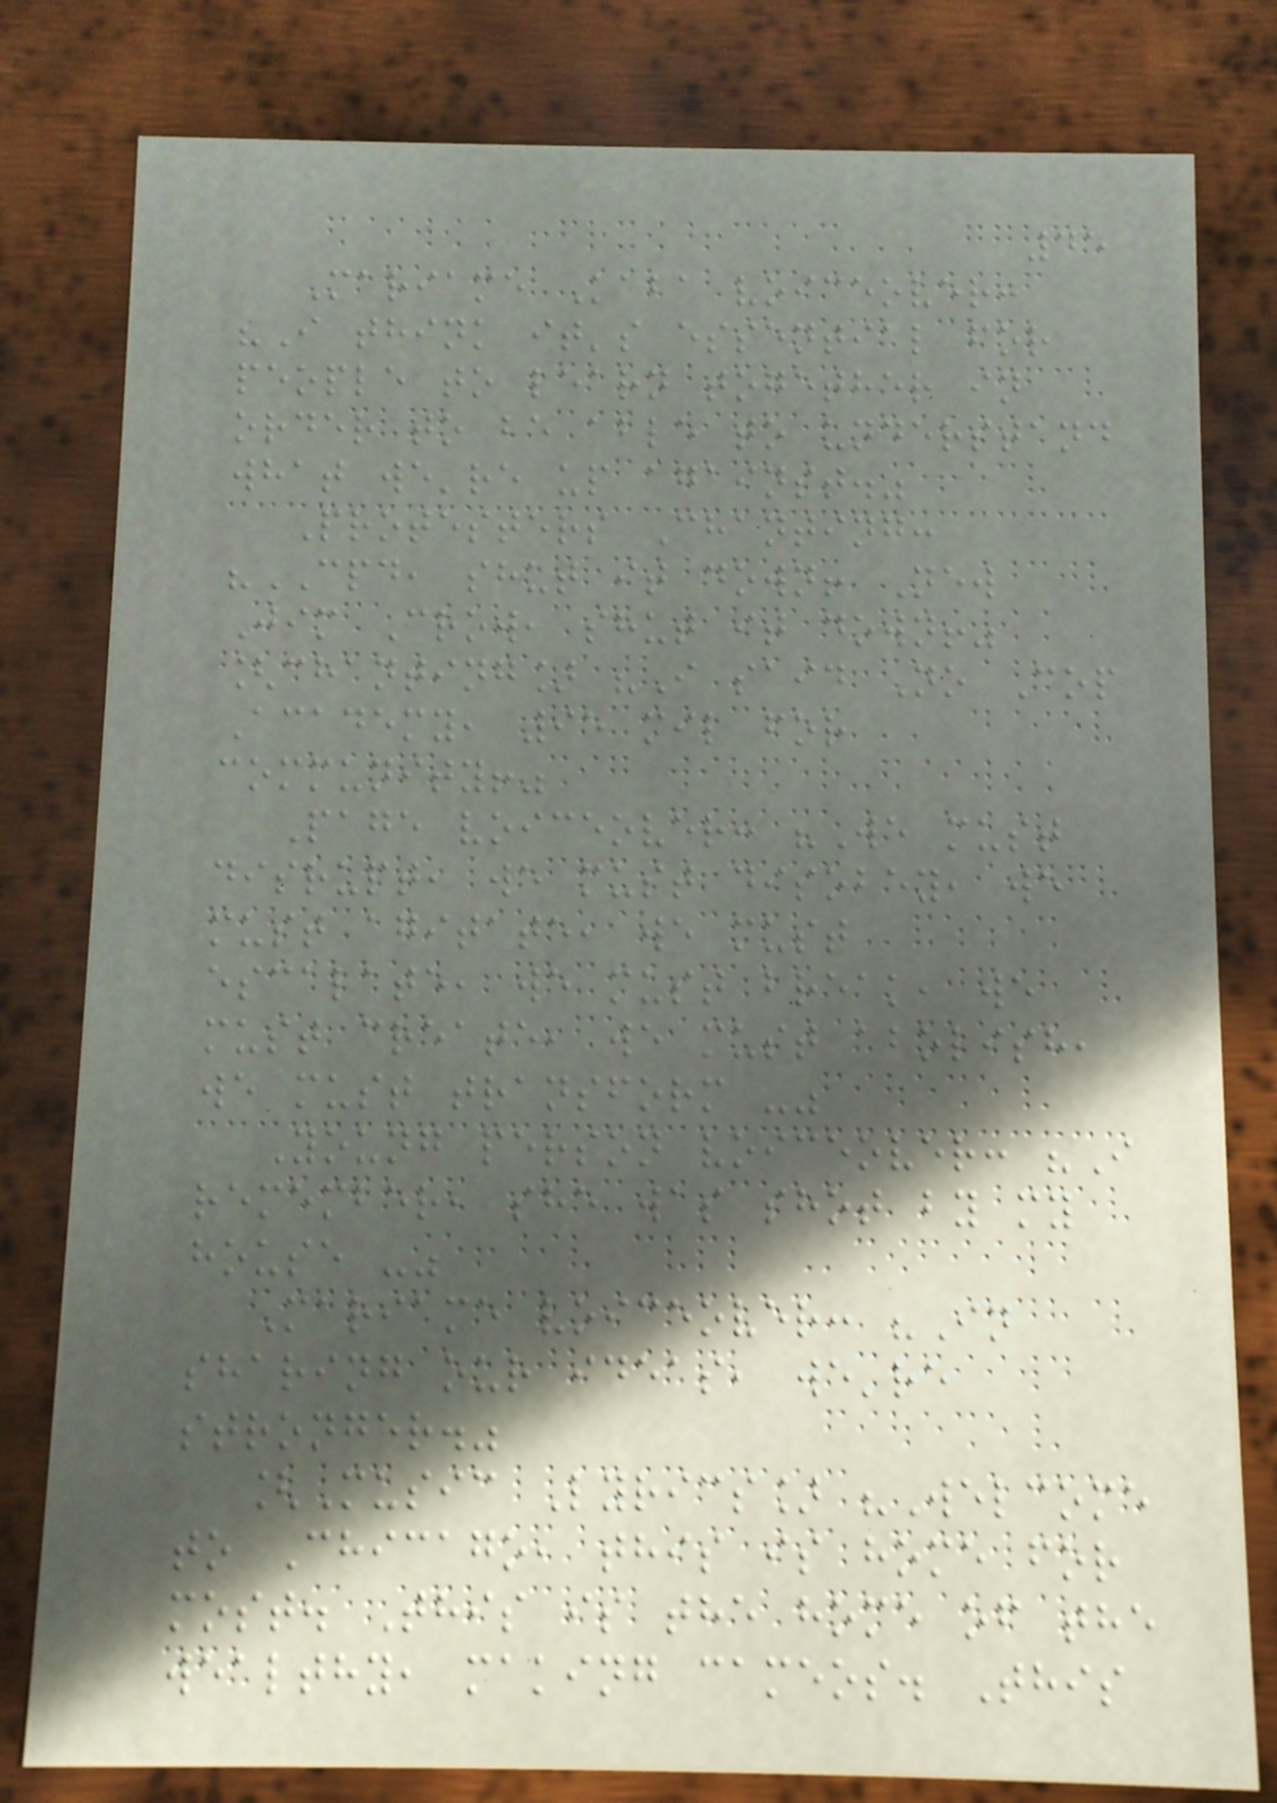45
Mariame Kaba voiceover:
"I think it's essential for
people to learn together in
order to be able to understand
what we're up against."
Protesters Chanting:
"CPD, shut it down! New
Jim Crow, shut it down!"
[chanting] "I said No Cop
Academy, 95 mil for
community!"
Page voiceover: "We must
disrupt, we must disobey, we
must agitate, we must
escalate, we must break, we
must create, we must abolish,
we must transform -"
Young person voiceover: "I
remember, she was shot by my
house -"
Mariame voiceover: "In
sharing our ideas, we're
stronger."
[Music Lyrics] "Welcome
to Chicago, this is home for
most. This is the home of the
wealthy, making cameos. This
